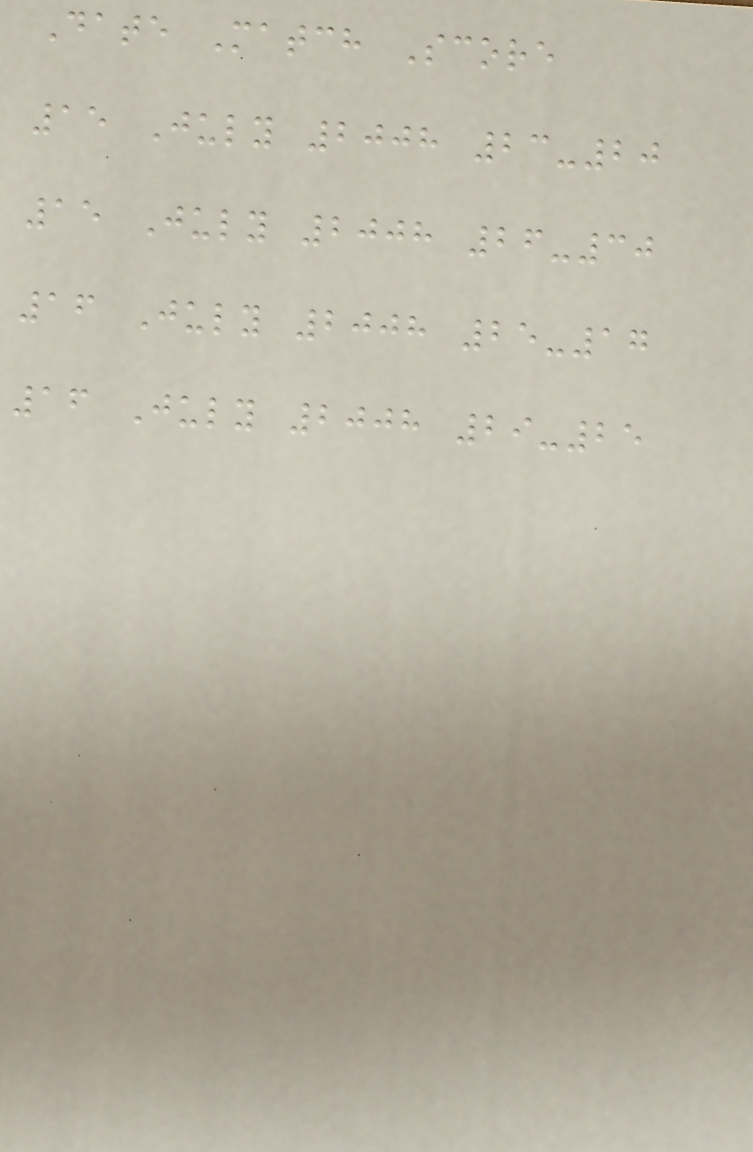Date Match Score
15 July 2008 23-20
15 July 2008 26-30
16 July 2008 25-17
16 July 2008 29-25
